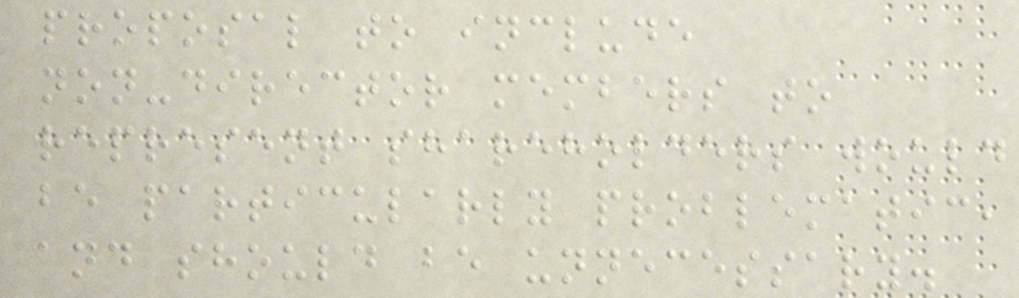proposal to include
non-director members to
represent shareholders would
be particularly problematic,
and should be unnecessary.
